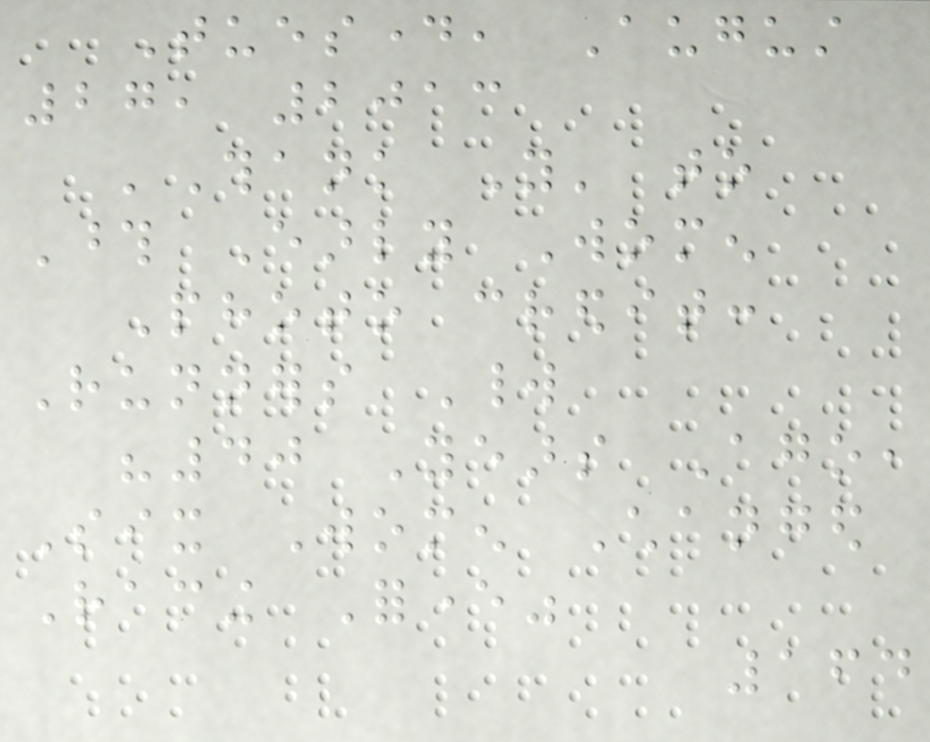Tuesday, August
27, 2013
'Thank You' to
Those Early Women
Photo credit:
Runners World
"40 Years Ago,
Six Women Changed
Racing Forever"
164
